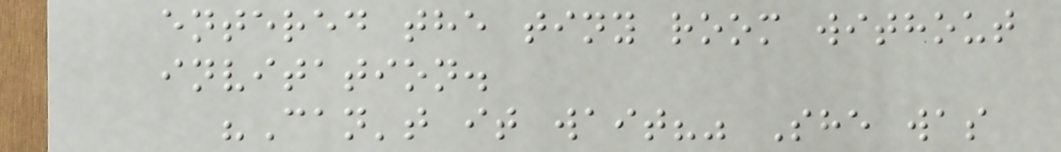entered the tiny room without
invitation.
"Can't it wait?" She was
